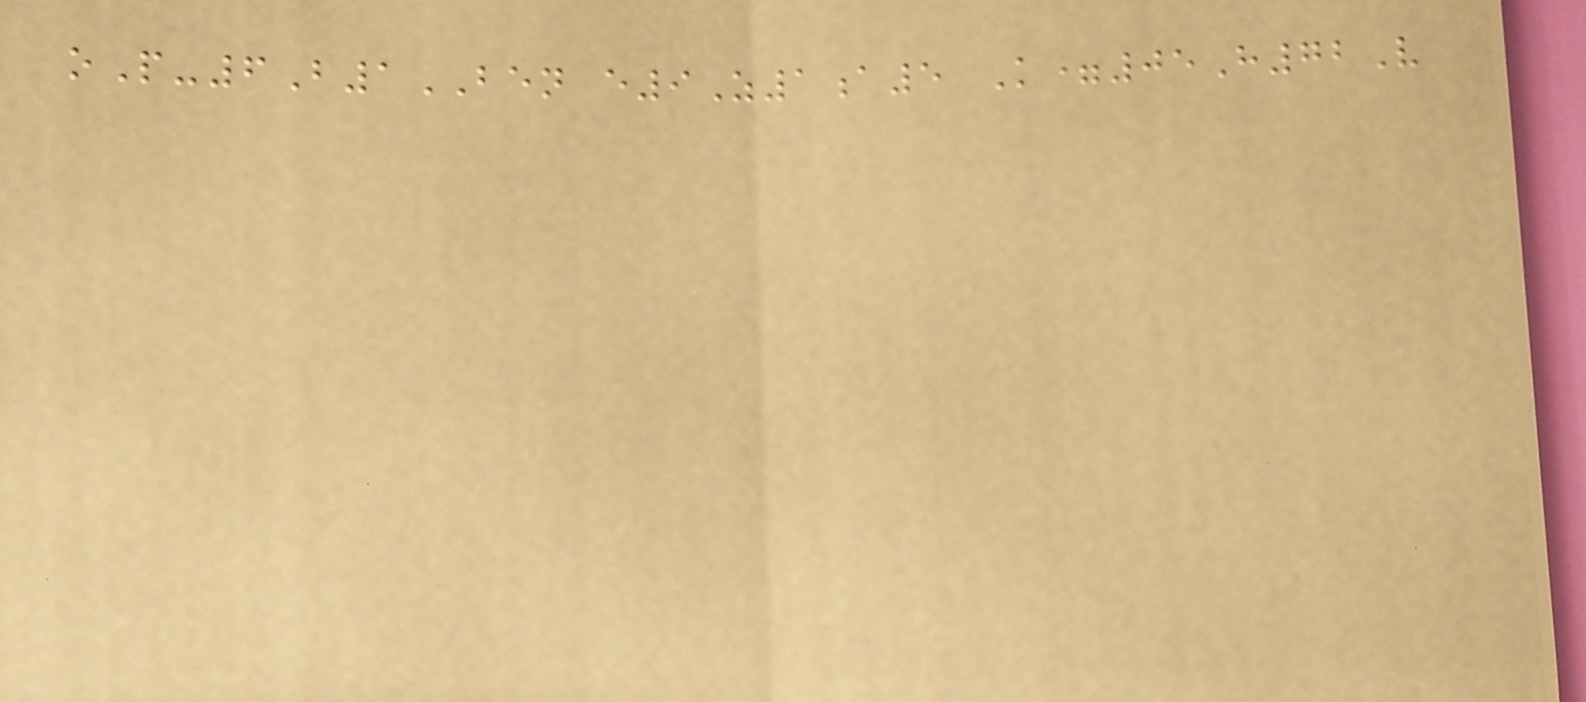oP-6B1BEN e9Z1a5 K=05H72V
